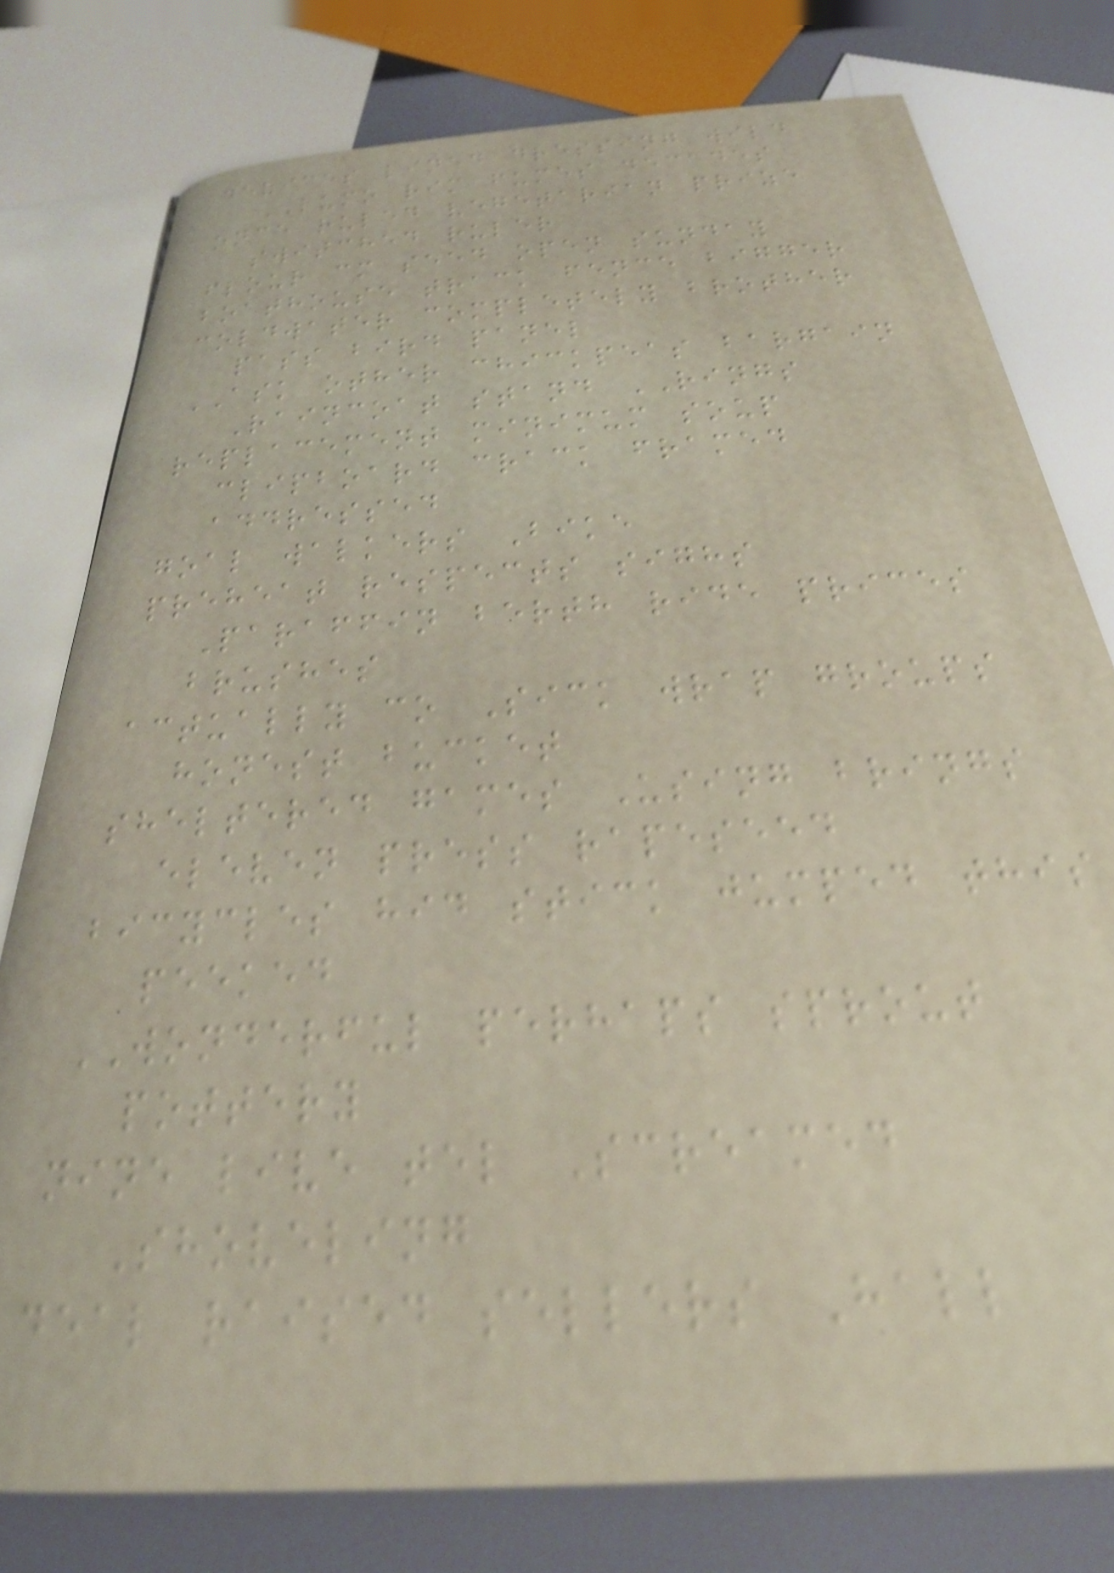devices lined dressing wild
LUMO rim fumes decades
once ruled vegetarian prize
switched ruler
flour cm seed open sunday
boathouse track fence bigger
coldwater completely brother
pass bird panel
ASK other chickpeas bargain
Raincoat stand RINGS
replacement minimum soup
clipboard crack framed
addressed
goal walkers Bike
preheat respects sighs
Paraffin berth ride prices
brushes
actually co Sick wrap groups
honest bucket
sheltered games Using brings
eleven press rapeseed
bicycles hid stick jumped this
peeked
WONDERFUL perhaps sprout
pottery
nine live tel Screamed
Shoveling
deal raised sellers Hall
